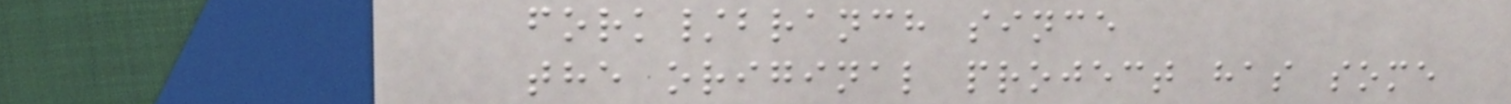fork/branch since
the original project has some
